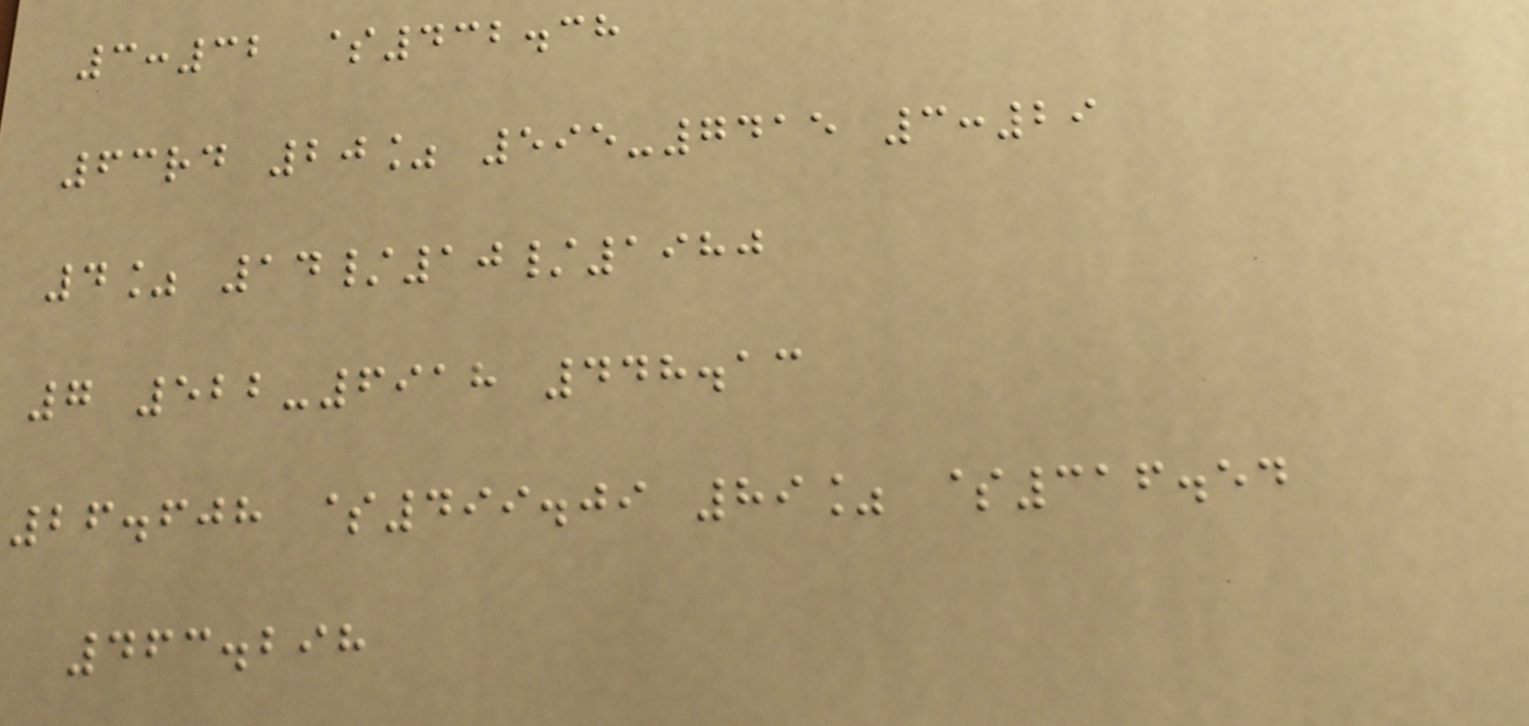3:32 $432.38
63rd 20% 595-7415 3:29
4% 14/10/1980
7 522-6918 448.13
26.608 $499.09 89% $316.54
463.298
